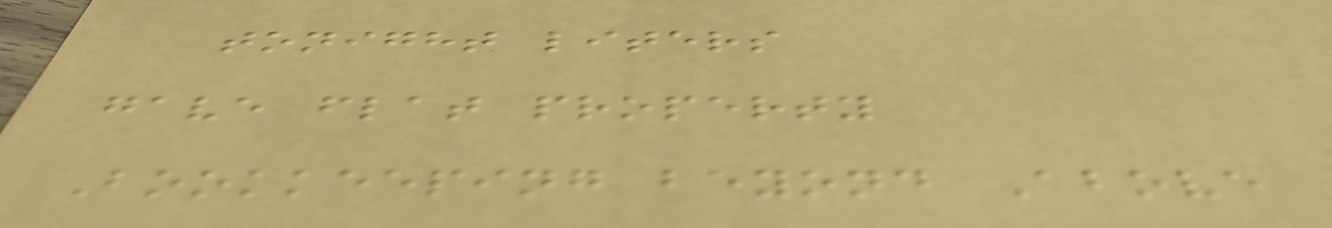tonight liters
gave flat property
Bookkeeping beyond Above
